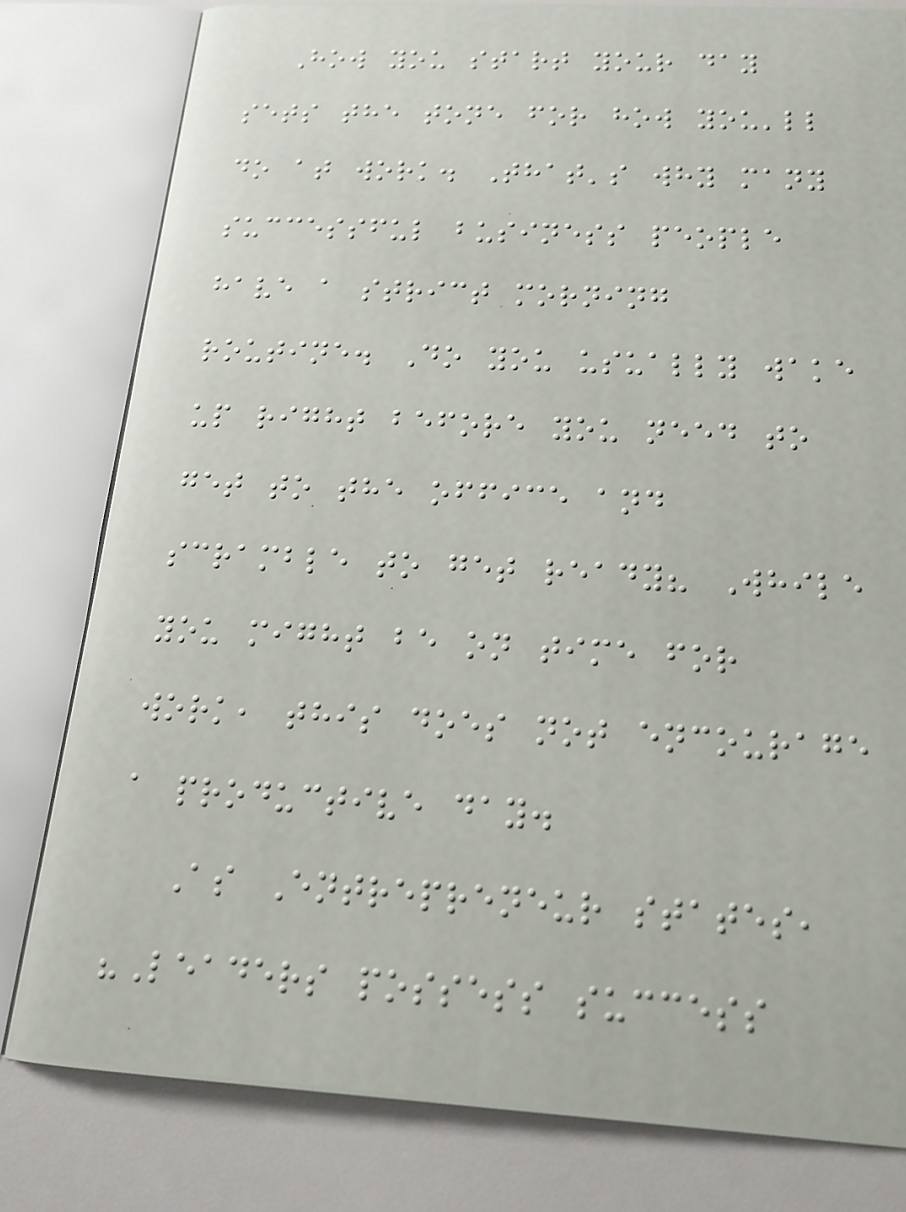How you start your day
sets the tone for how you'll
do at work. That's why many
successful business people
have a strict morning
routine. Do you usually wake
up right before you need to
get to the office and
scramble to get ready? While
you might be on time for
work, this does not encourage
a productive day.
As Entrepreneur states,
"Leaders possess success
